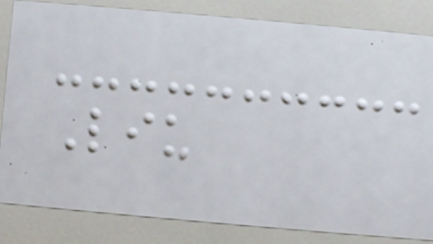Liu
